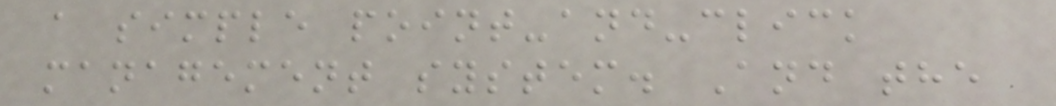a simple point-and-click
management system. And the
